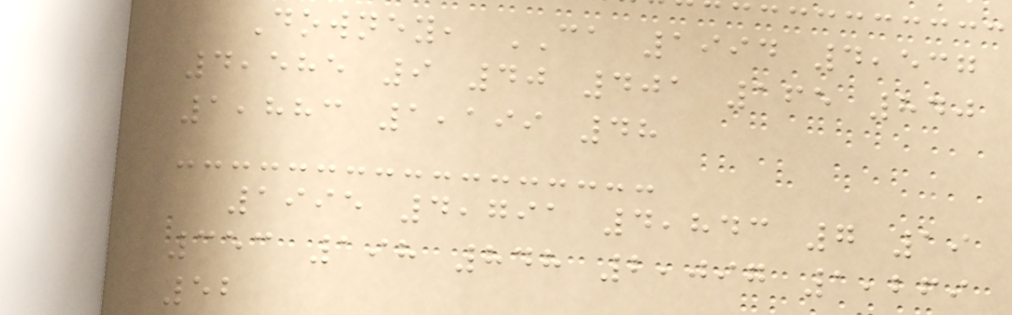Downey, CA 1994 4,537
4,585 9 40 401 165 840
1,883 1,199 48
1995 4,791 4,843 7 19
353 198 848 2,097 1,269
52
